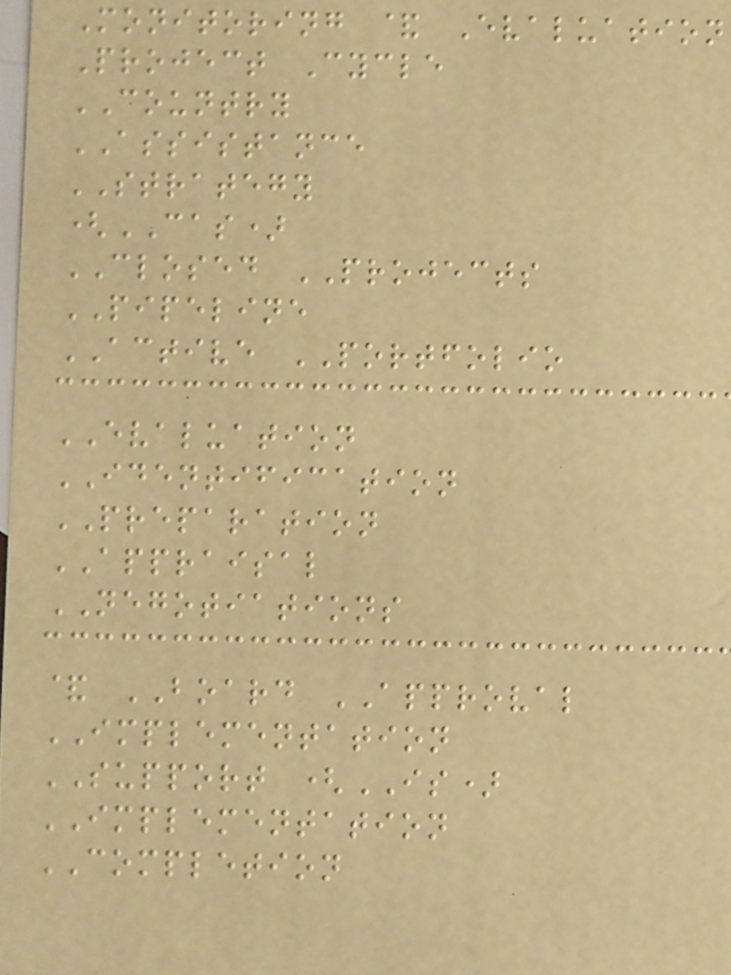Monitoring & Evaluation
Project Cycle
COUNTRY
ASSISTANCE
STRATEGY
(CAS)
CLOSED PROJECTS
PIPELINE
ACTIVE PORTFOLIO
EVALUATION
IDENTIFICATION
PREPARATION
APPRAISAL
NEGOTIATIONS
& BOARD APPROVAL
IMPLEMENTATION
SUPPORT (IS)
IMPLEMENTATION
COMPLETION
